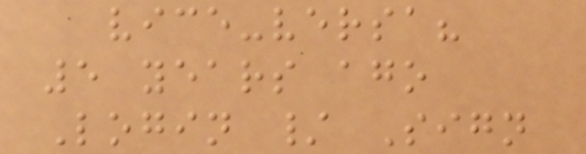vice-versa?
5 years ago
Login / Sign
